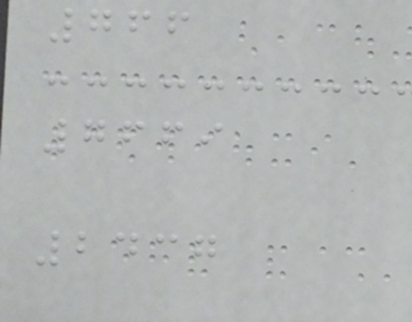766
7669
2437
